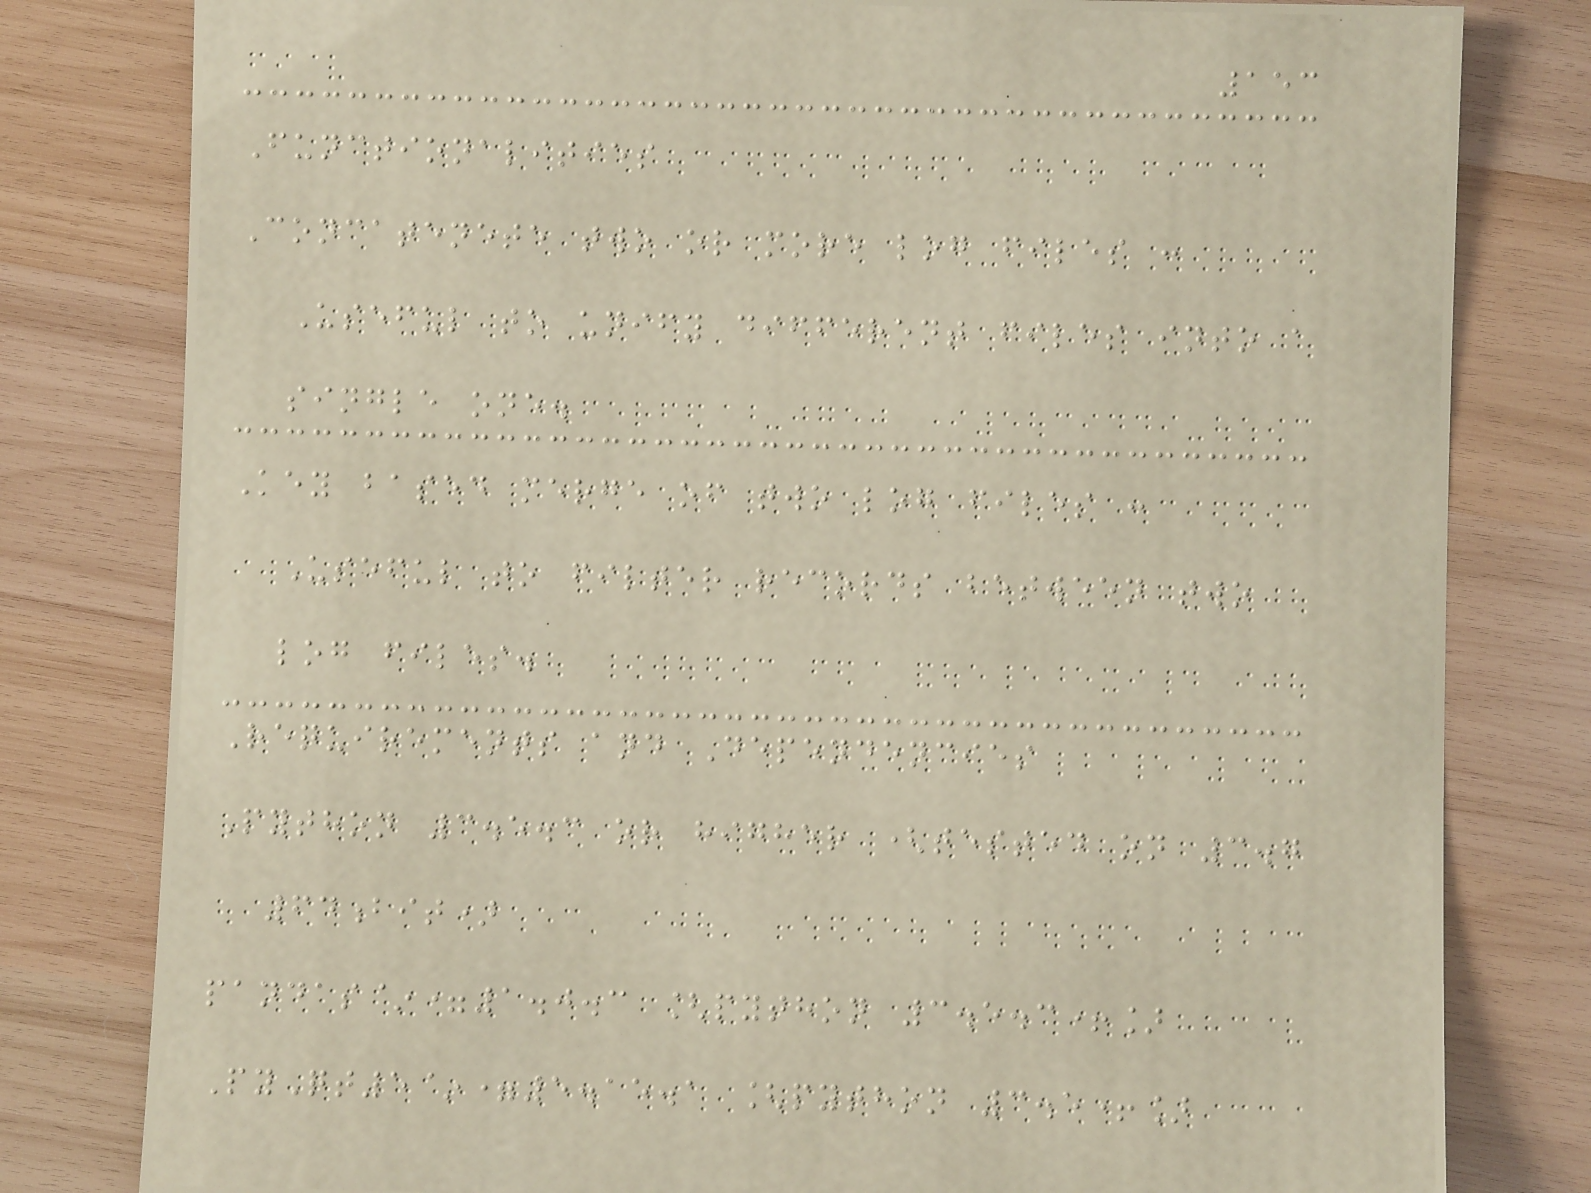153
Functionalities
Concatenete two or more log files :
Useful to unify different files into a
single one.
Key based merge of two log files :
Useful to filter records between two
log files.
Requirements and Dependencies
Python 3.5.3 or higher (tested on 3.7
64bit)
pandas~=1.0.3 [python 3.5.3+]
PyQt5~=5.15.1 [python 3.5+]
